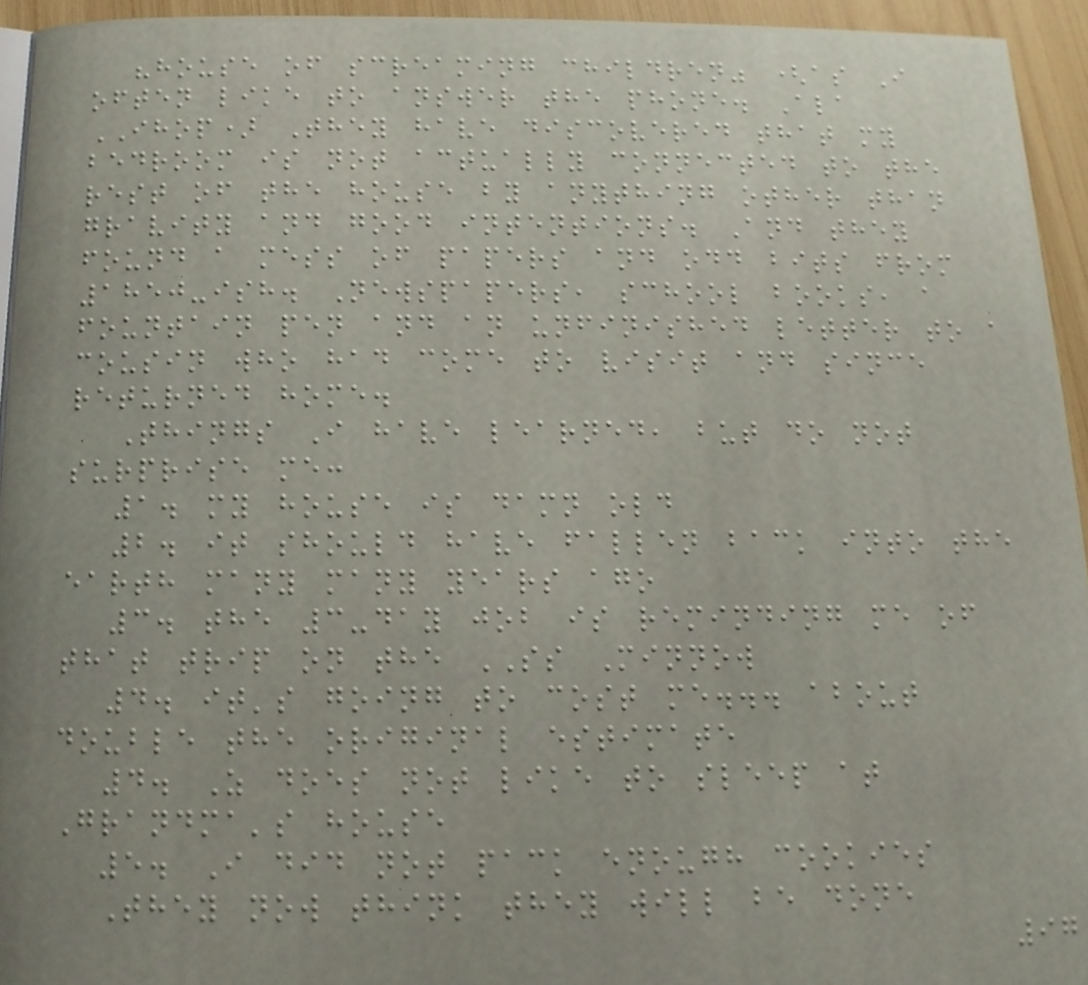"house of screaming children" (as I
often like to answer the phone. Ala
IHOP) They have discovered that my
bedroom is not actually connected to the
rest of the house by anything other than
gravity and good intentions. And they
found a mess of papers and odd bits from
1850-ish. Newspapers, school books, a
fountain pen and an unfinished letter to a
cousin who had come to visit and since
returned home.
Things I have learned, but do not
surprise me:
1. my house is damn old
2. it should have fallen back into the
earth many many years ago
3. the 3-day job is reminding me of
that trip on the SS Minnow
4. it's going to cost me... about
double the original estimate
4. Z does not like to sleep at
Grandma's house
5. I did not pack enough cookies
They now think they will be done
97
